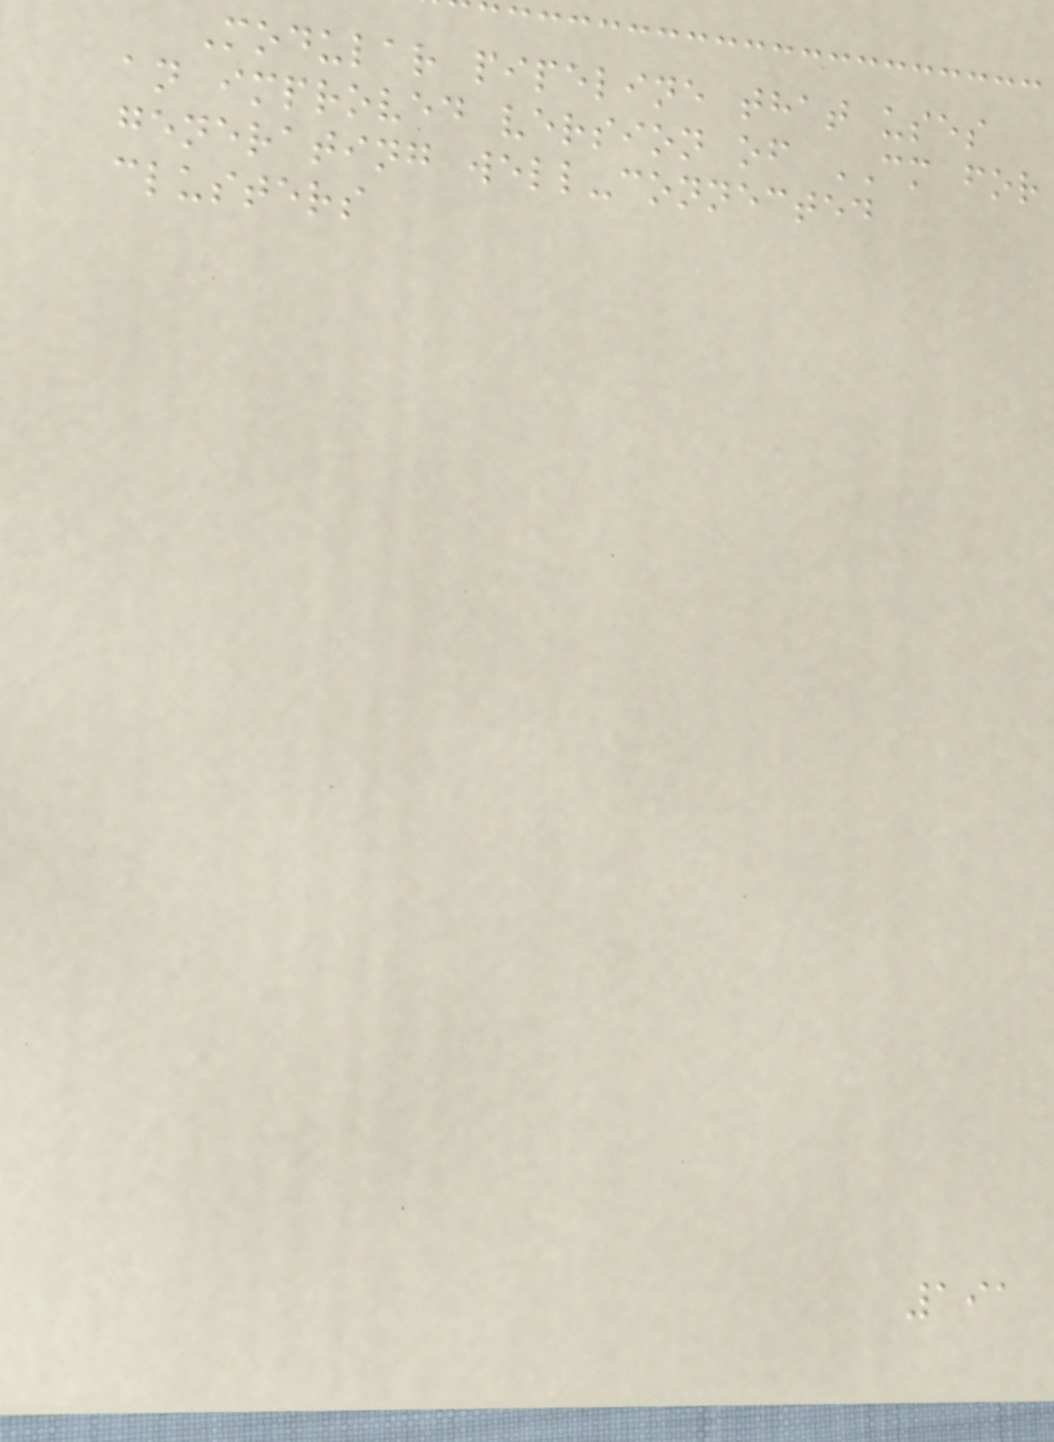Modular pipeline that uses
an improved version of CM for
generating well-connected
clusters
191
